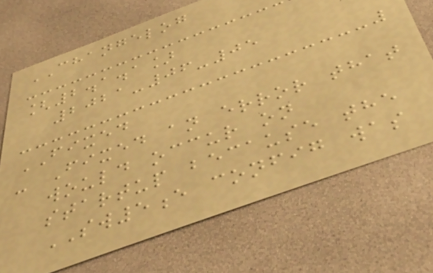CHANGELOG
[2.1.1]
2021-06-05
FIXED
- Fixed an error that
would occur on
startup because the
SW5e config was
